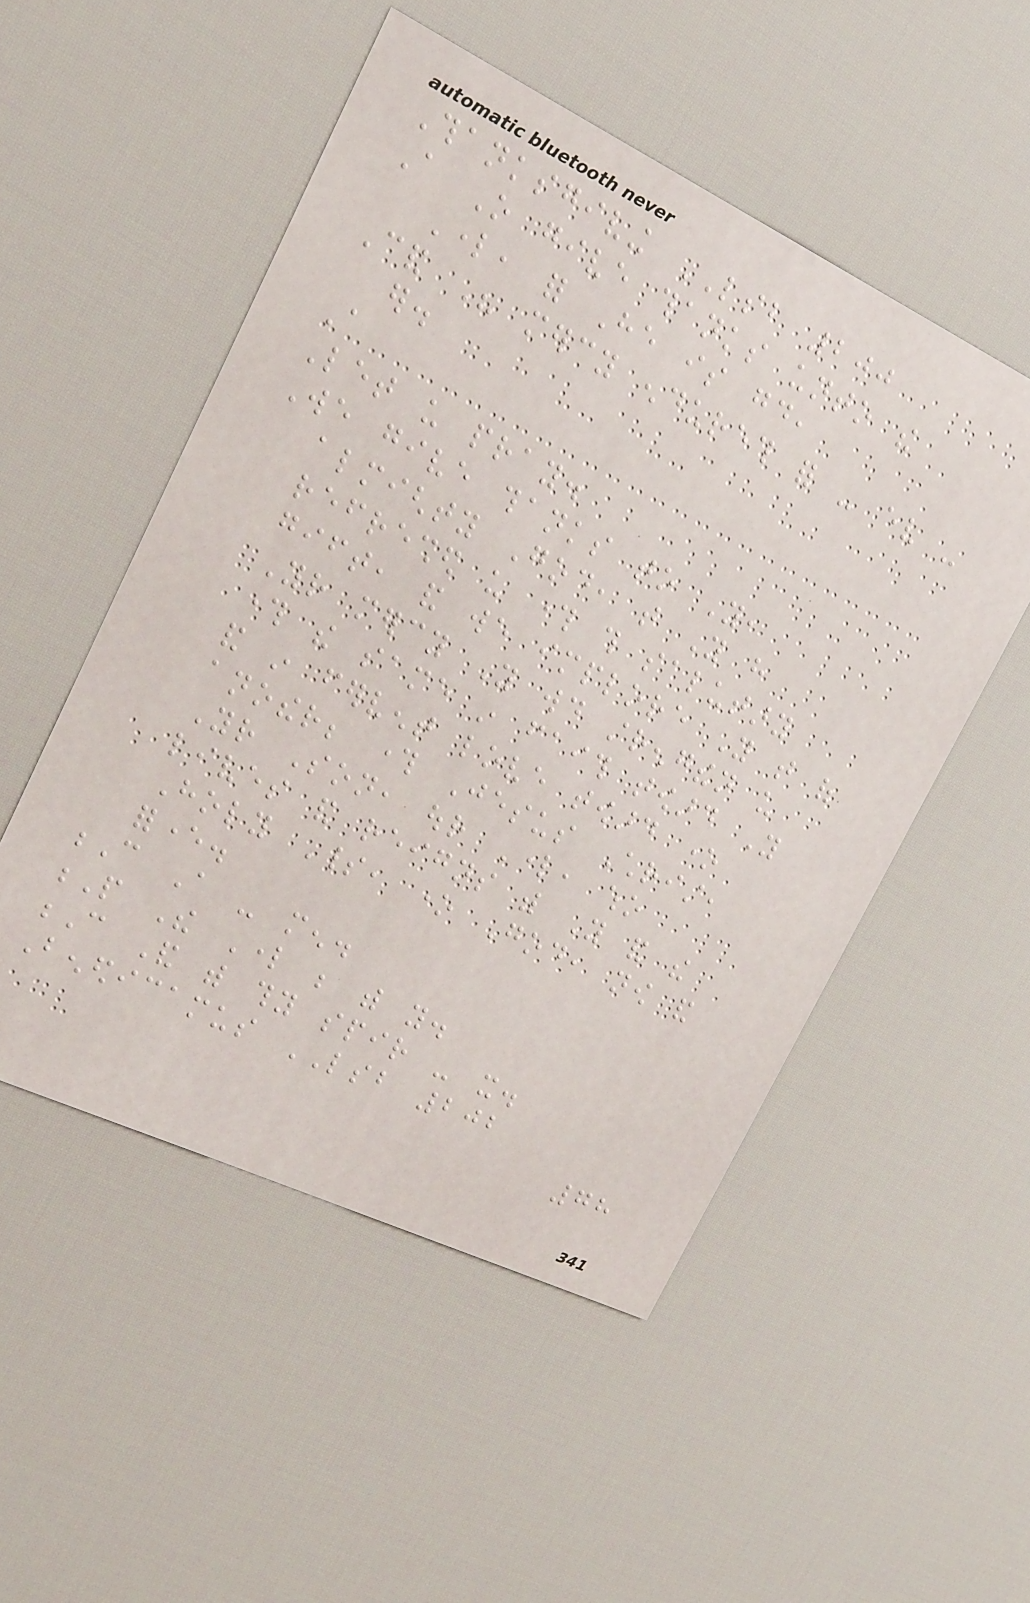Thanksgiving LSB 200
A O give thanks unto the
Lord, for He is good,
Cand His mercy endureth for - ev -
er.
A
Let us pray.
We give thanks to You,
almighty God, that You have
refreshed us through this salutary
gift, and we implore You that of
Your mercy You would strengthen us
through the same in faith toward You
and in fervent love toward one
another; through Jesus Christ,
Your Son, our Lord, who
lives and reigns with You and the
Holy Spirit, one God, now and
forever.
C A - men.
P The Lord be with you.
C And with thy spir - it.
Benedicamus LSB 202
78
